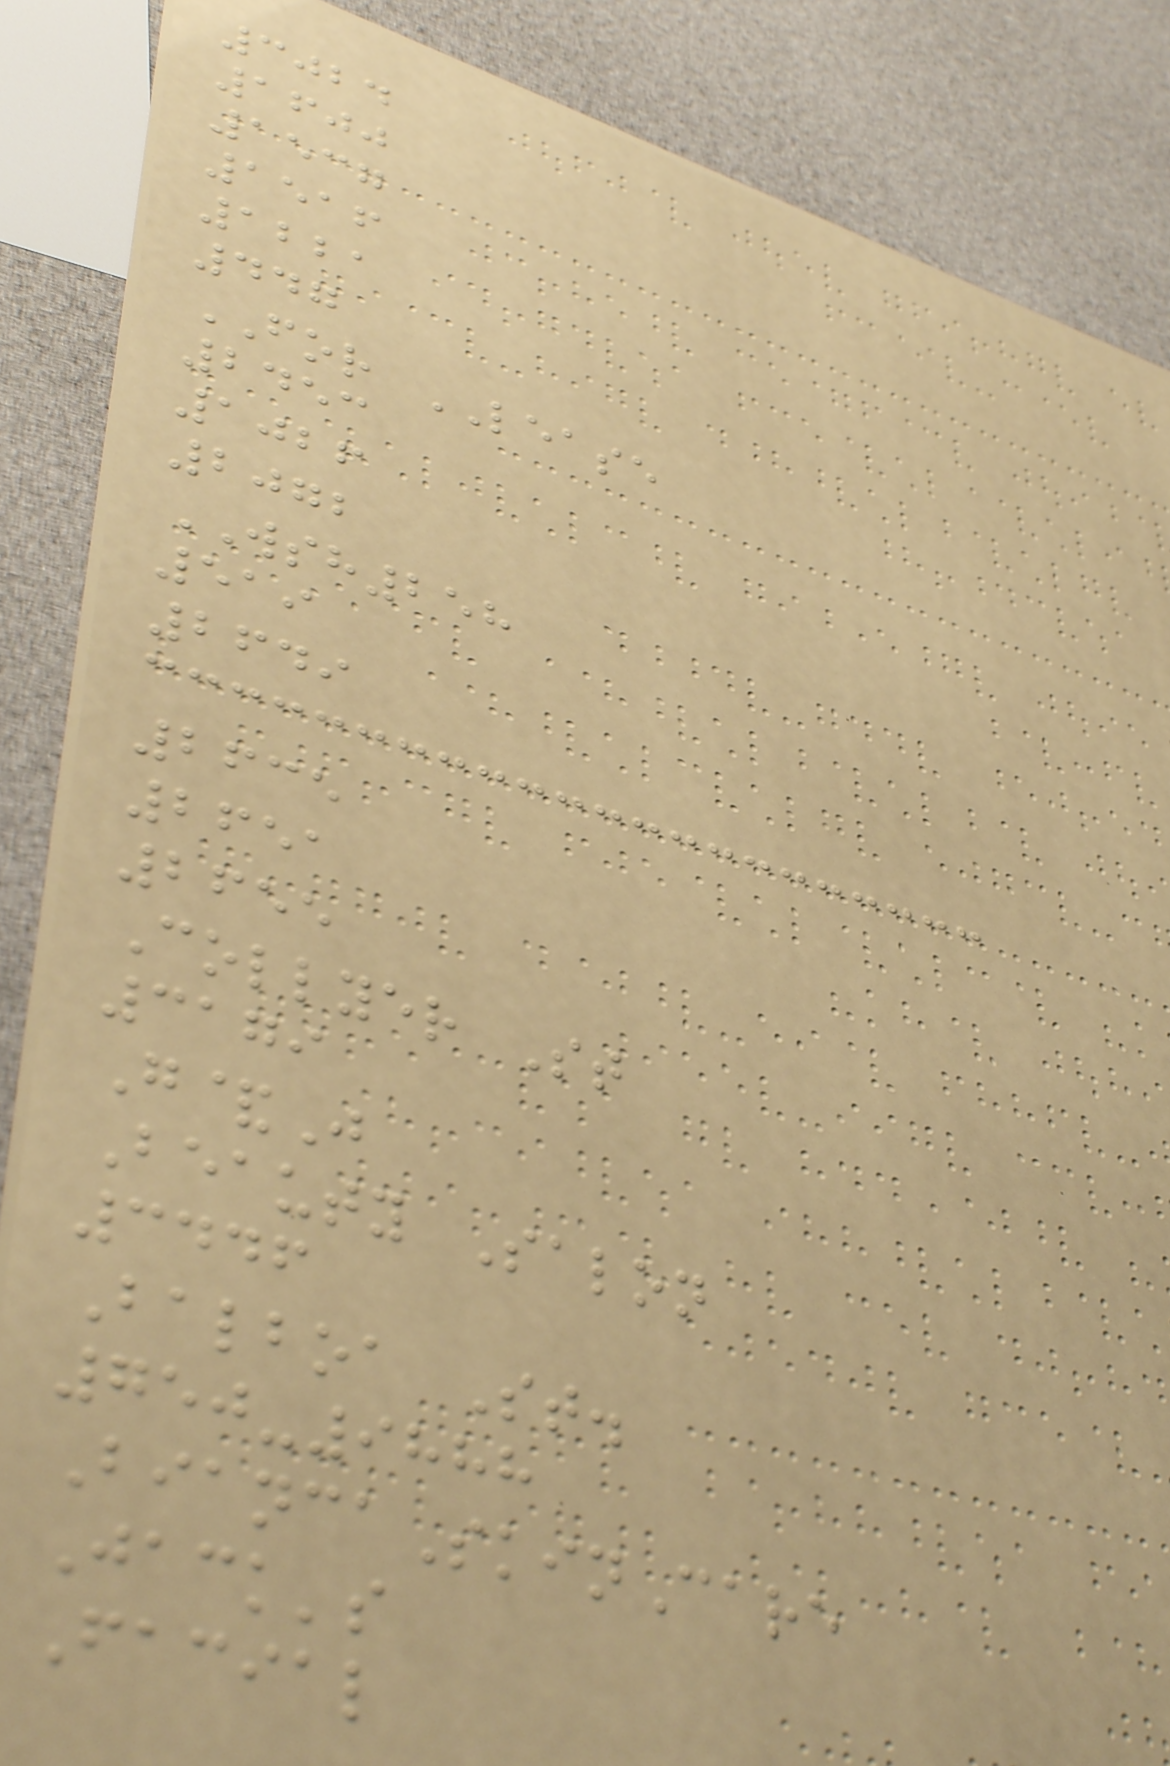3024
1600
1537
1516
1221
447
FOR LEASE
2453
1026
2072
WSH258
519
2649
2635
2651
2655
Collyer St
3179
G&J
Beauty Salon
3446
Balboa St.
750-9888
BiancaSkinCare
Jack's
Facial
